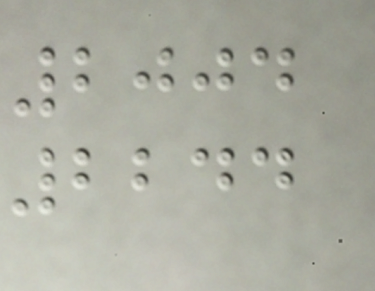2004
2244
